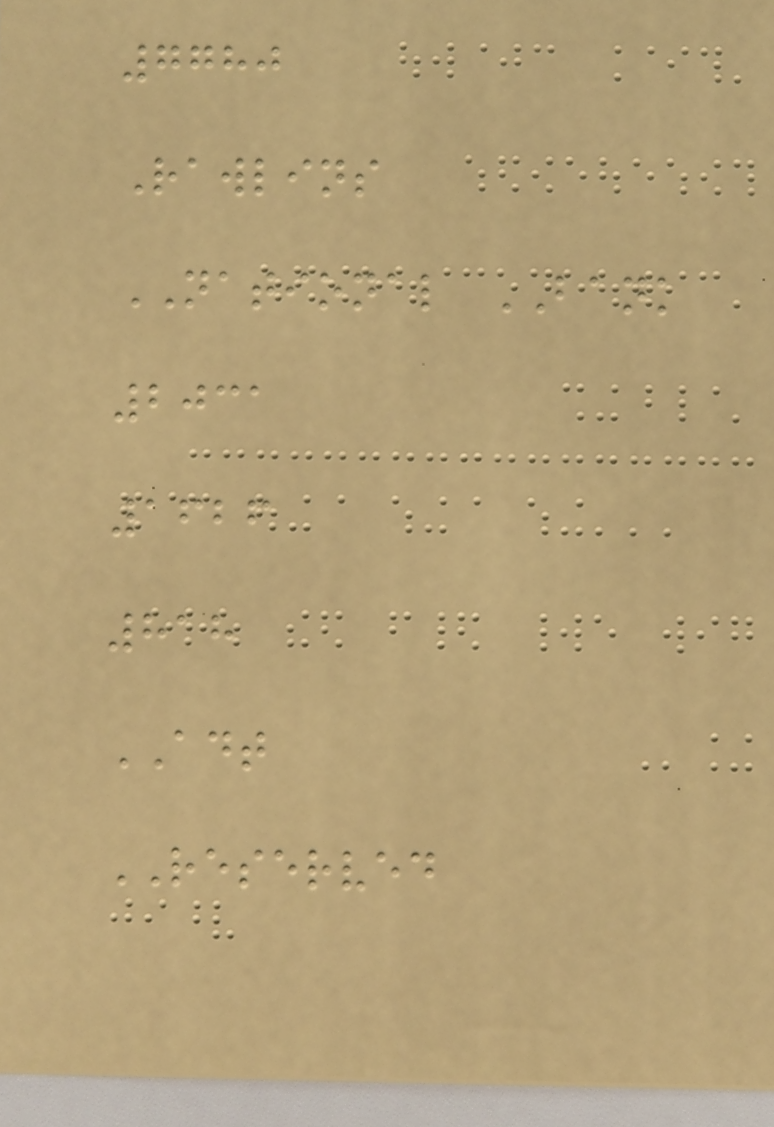7780
Rawlins
NATIONAL BANK
2031
1626
818
ADT
RESERVED
